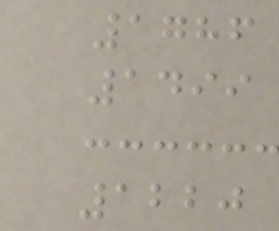1786
1499
1220
